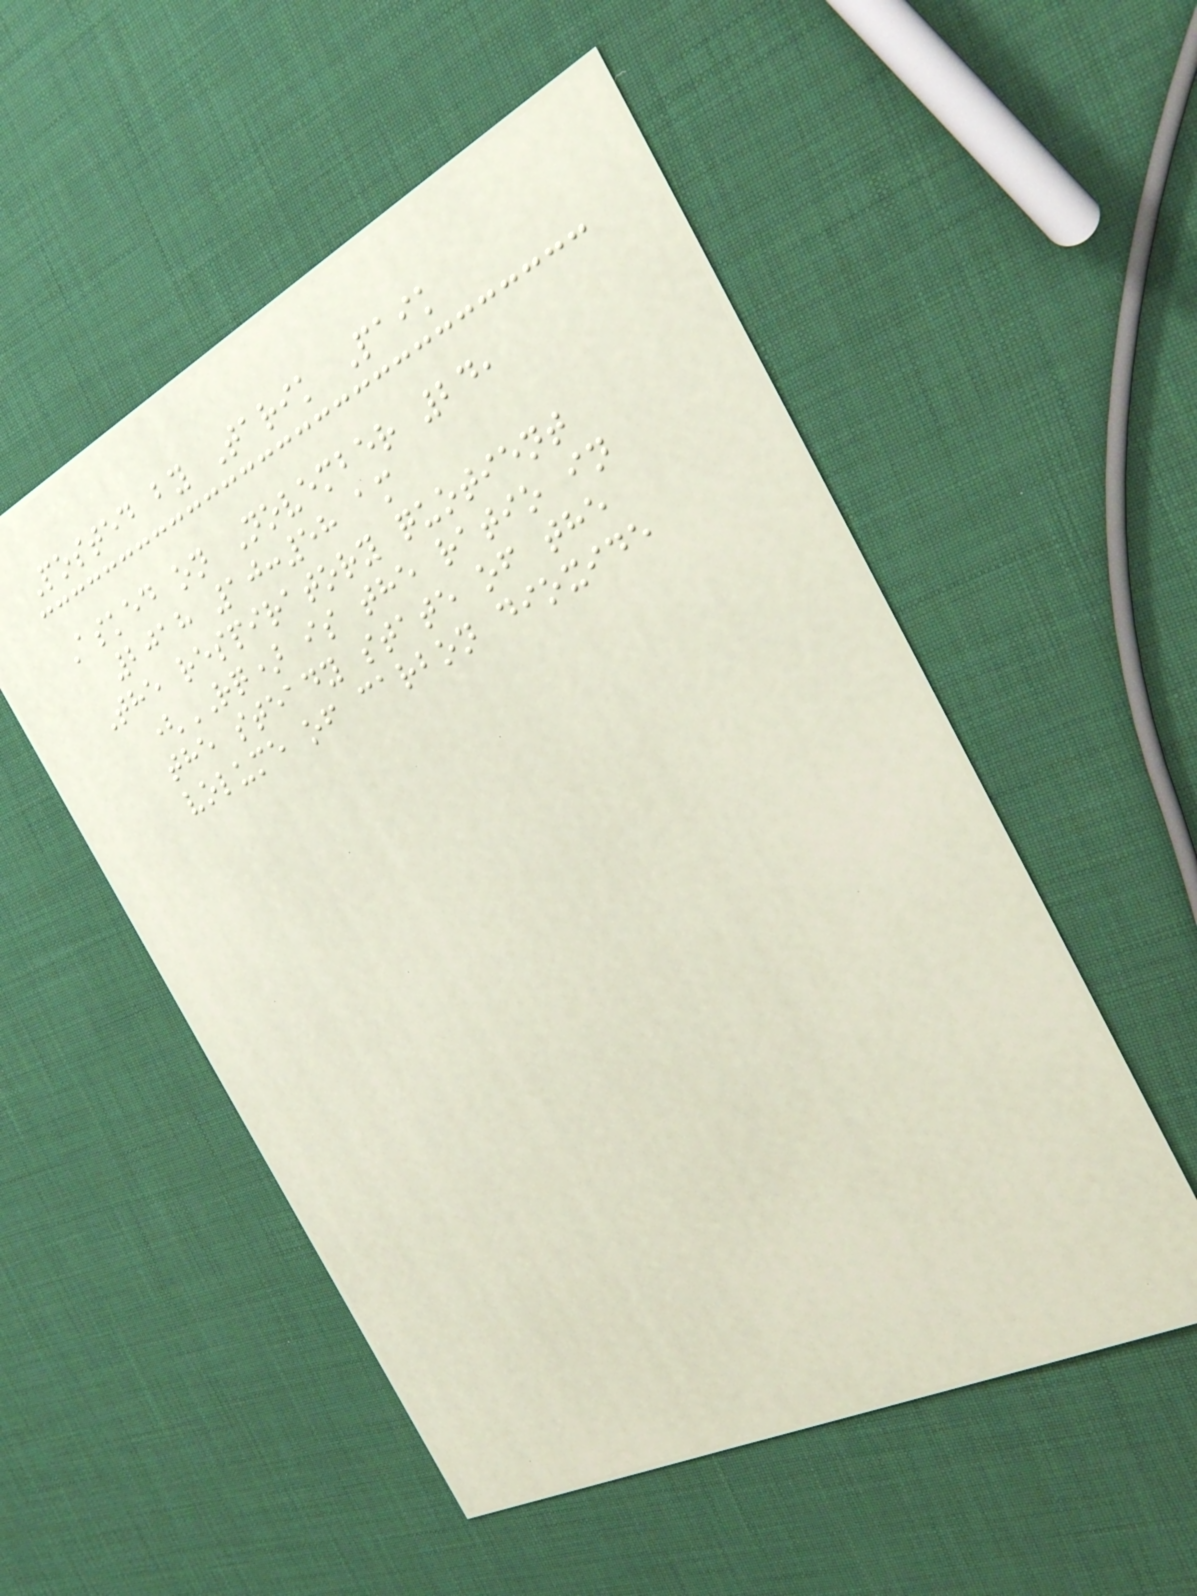Posted by Tarik Paik
Asked on November 24,
2018 10:58 am
The respiratory quotient
(RQ) is the ratio in
the steady state of the
volume of carbon dioxide
